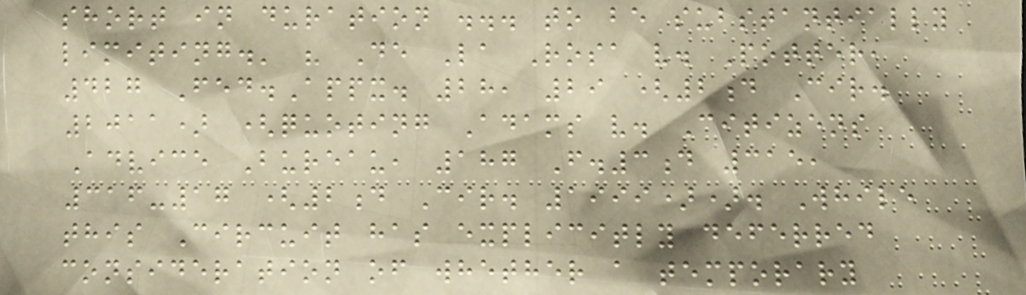short in duration ... to be substantially
limiting.' " De La Rosa v. Potter,
427 Fed.Appx. 28, 29 (2d Cir.
2011) (quoting Adams v. Citizens
Advice Bureau, 187 F.3d 315,
316-17 (2d Cir. 1999)). While
this Circuit has explicitly deferred
consideration of whether a temporary
